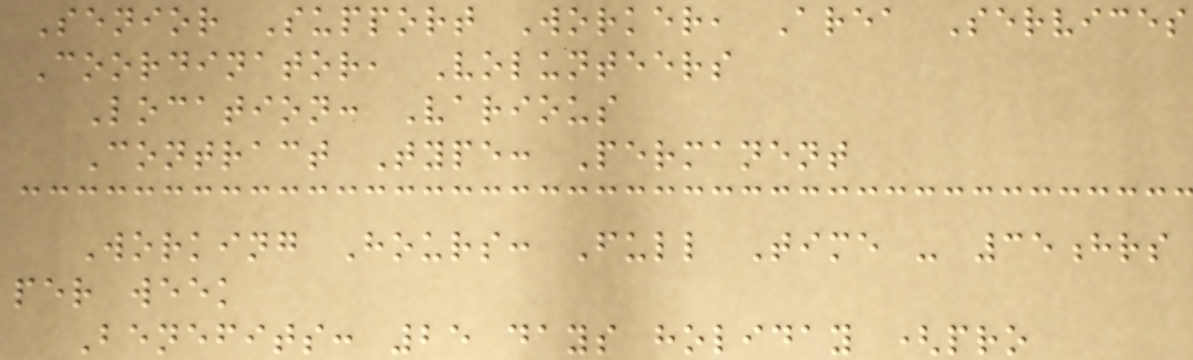Senior Support Worker, Area Services
Coordinator, Volunteers
Location: Various
Contract Type: Permanent
Working Hours: Full Time - 35hrs
per week
Benefits: 25 days holiday (pro
